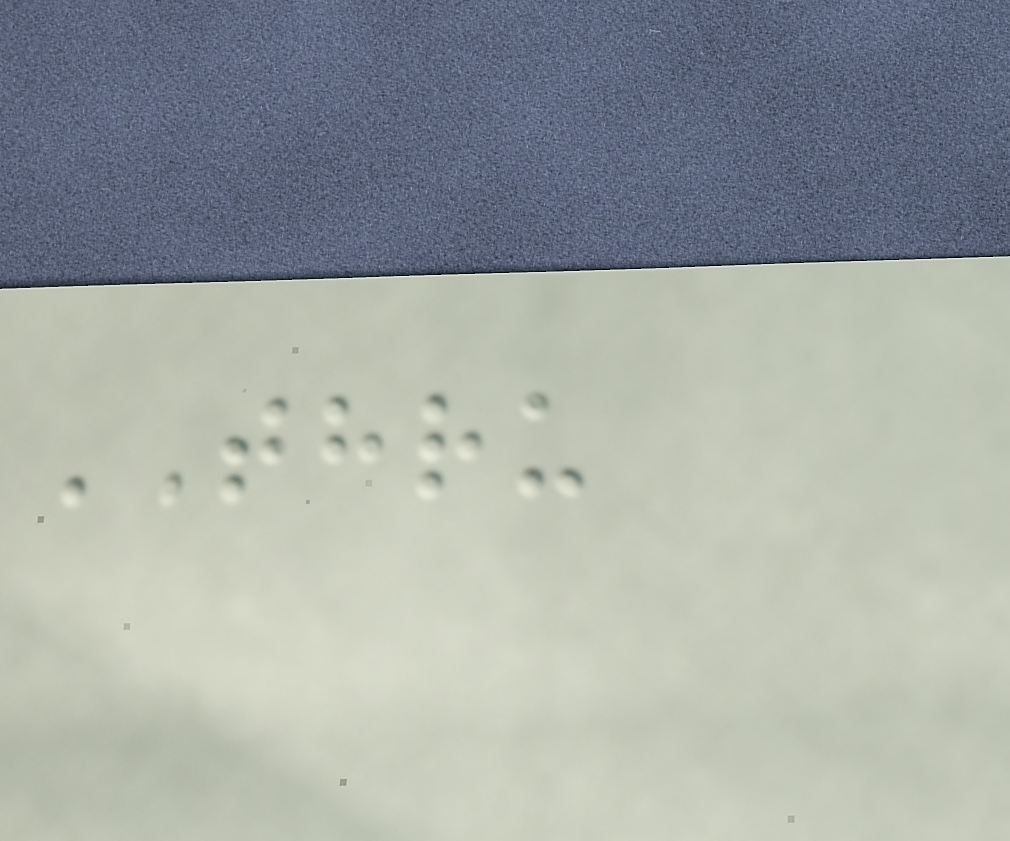THRU
